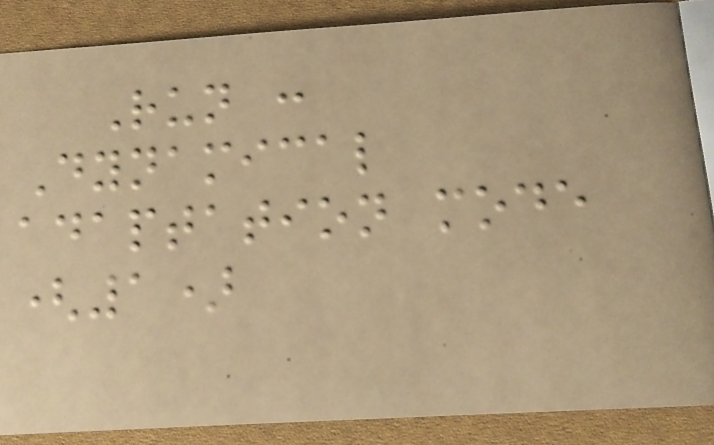Run :
Dynamical
adaptation mode
(1)
